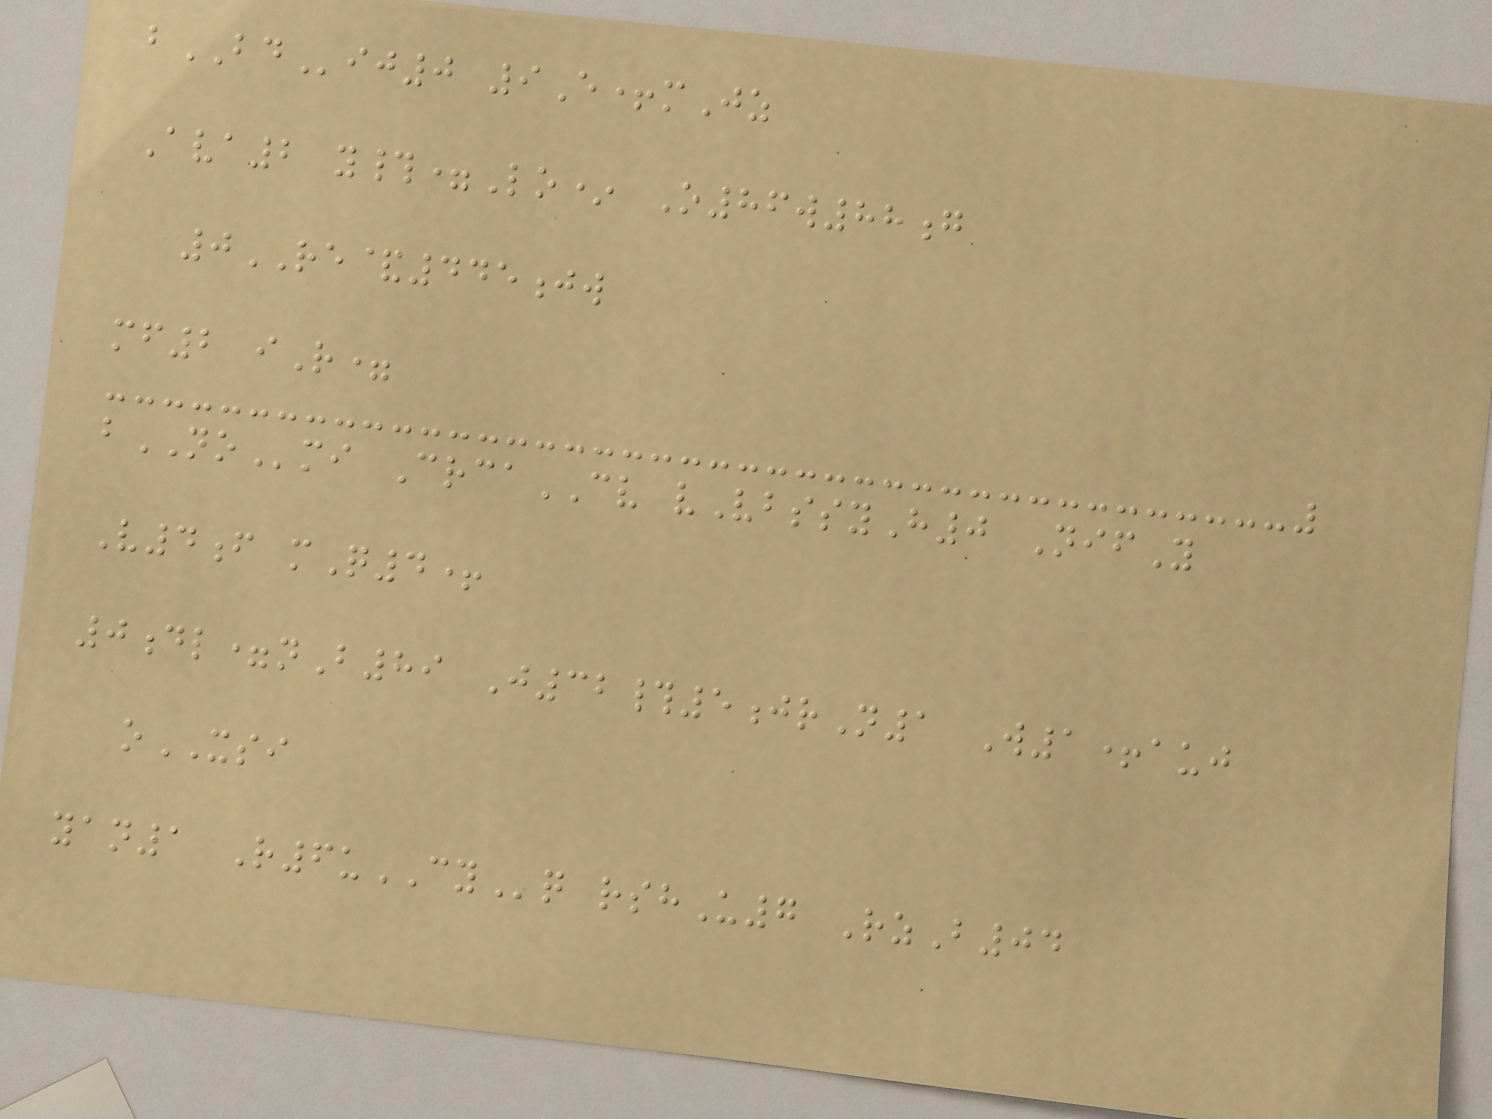bBDij0 9E+mJz
Ava2 y#=Lo* O86w88g
0RE&445jw
mf2 iR=
bNOmi CrcaCV vVbssyH0 NifY
V4f mQ4+
0dl=nB89 J32#5jrN1 W1+auj
oXSI
yan1 R6uCYq rshU7 RzB04
